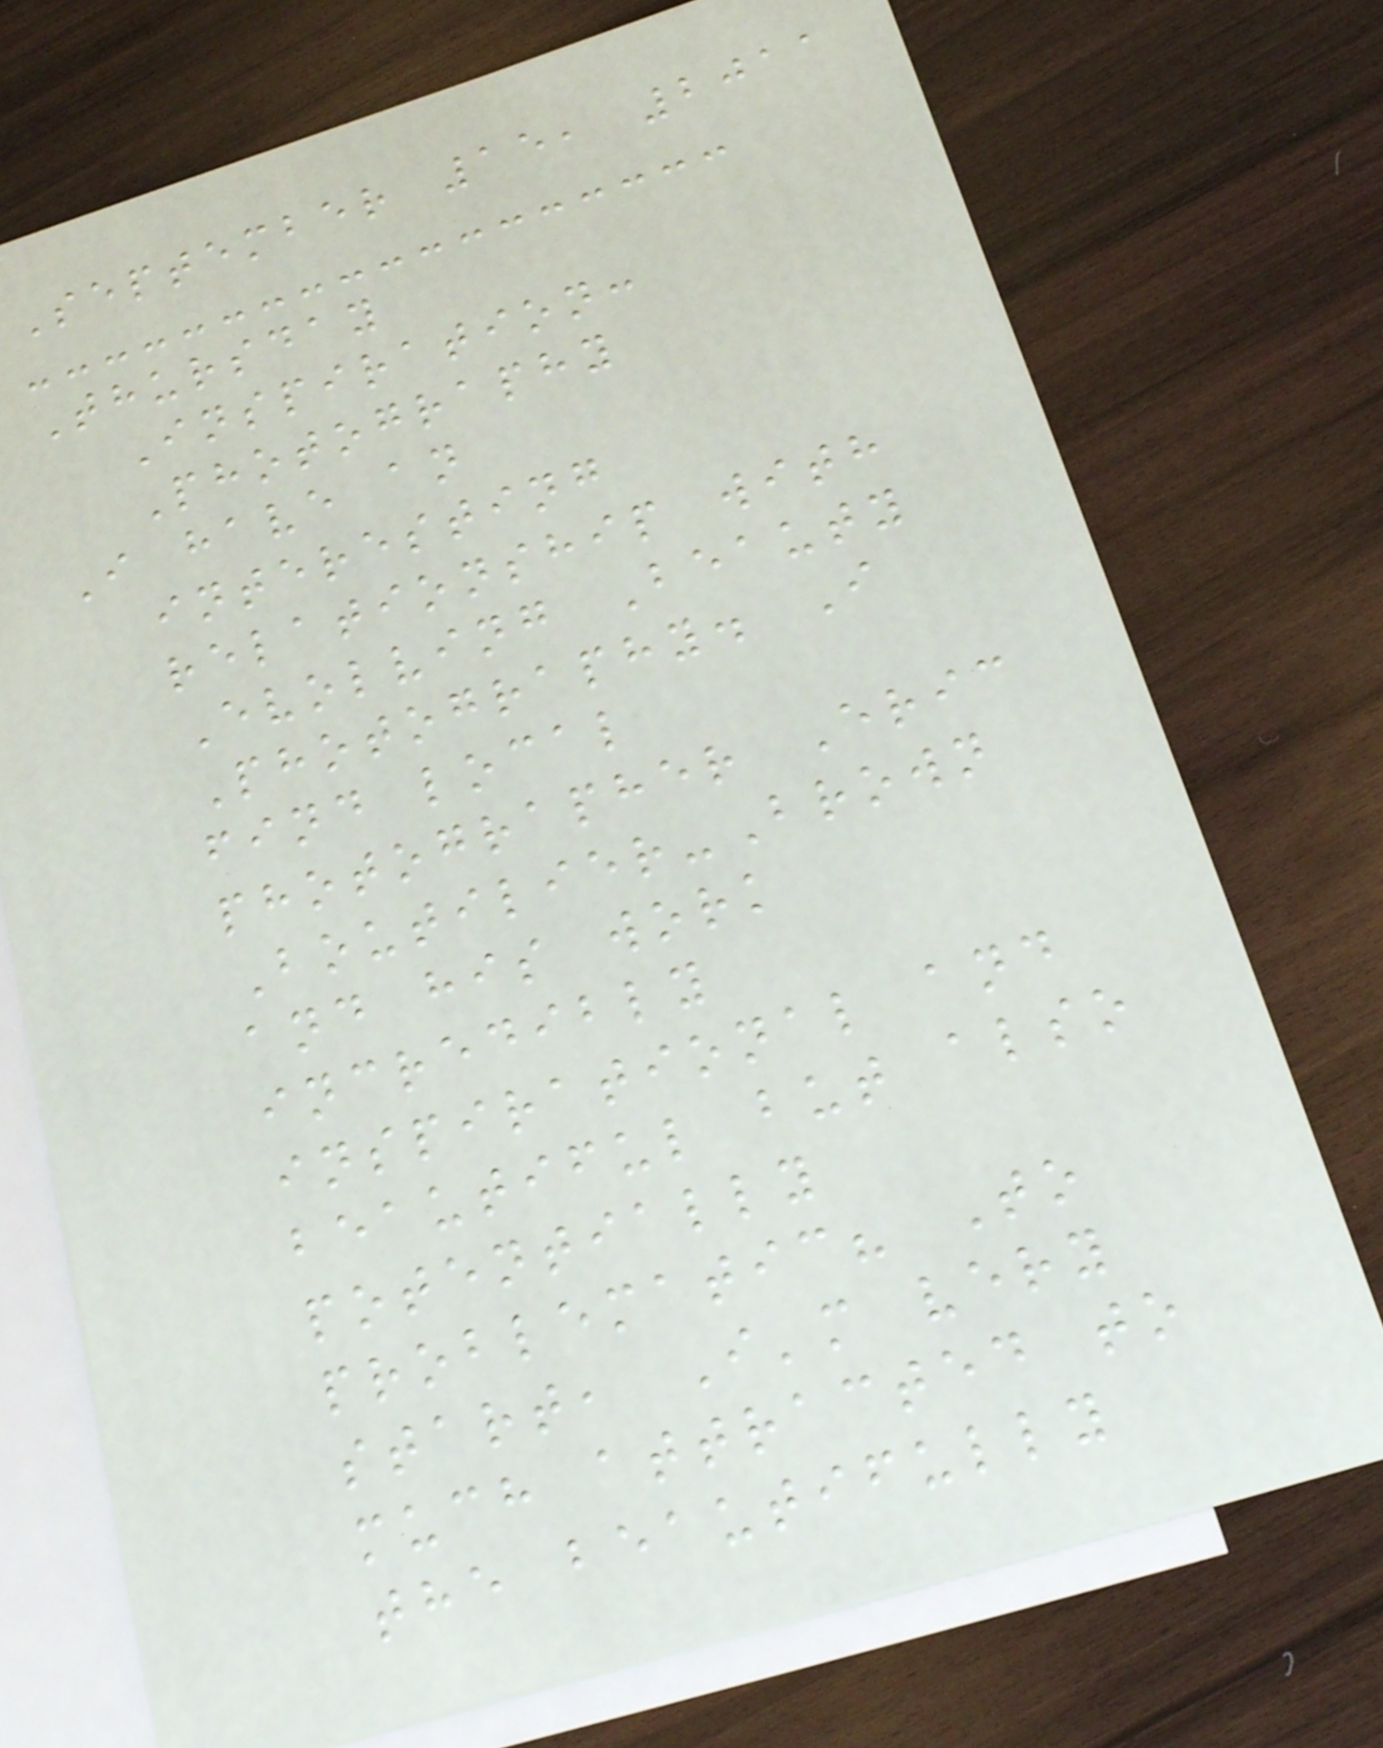September 15, 2011
Thursday
Inspiration:
Photography
I have an
interesting
relationship with
Evolving Beauty
Photography. I
find local
photographer Eric
Boutilier-Brown
and his work
incredibly
inspirational and
beautiful but also
potentially
problematic? To
start, I'm very
much attracted to
the beautifully
